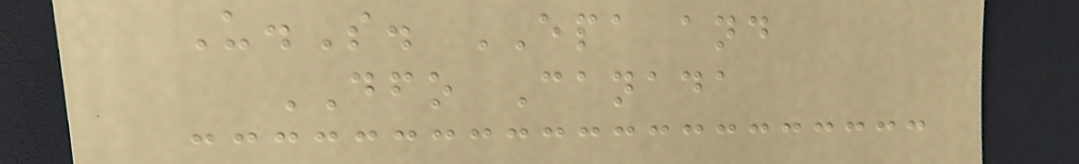U.S. EPA and
DFO Canada
